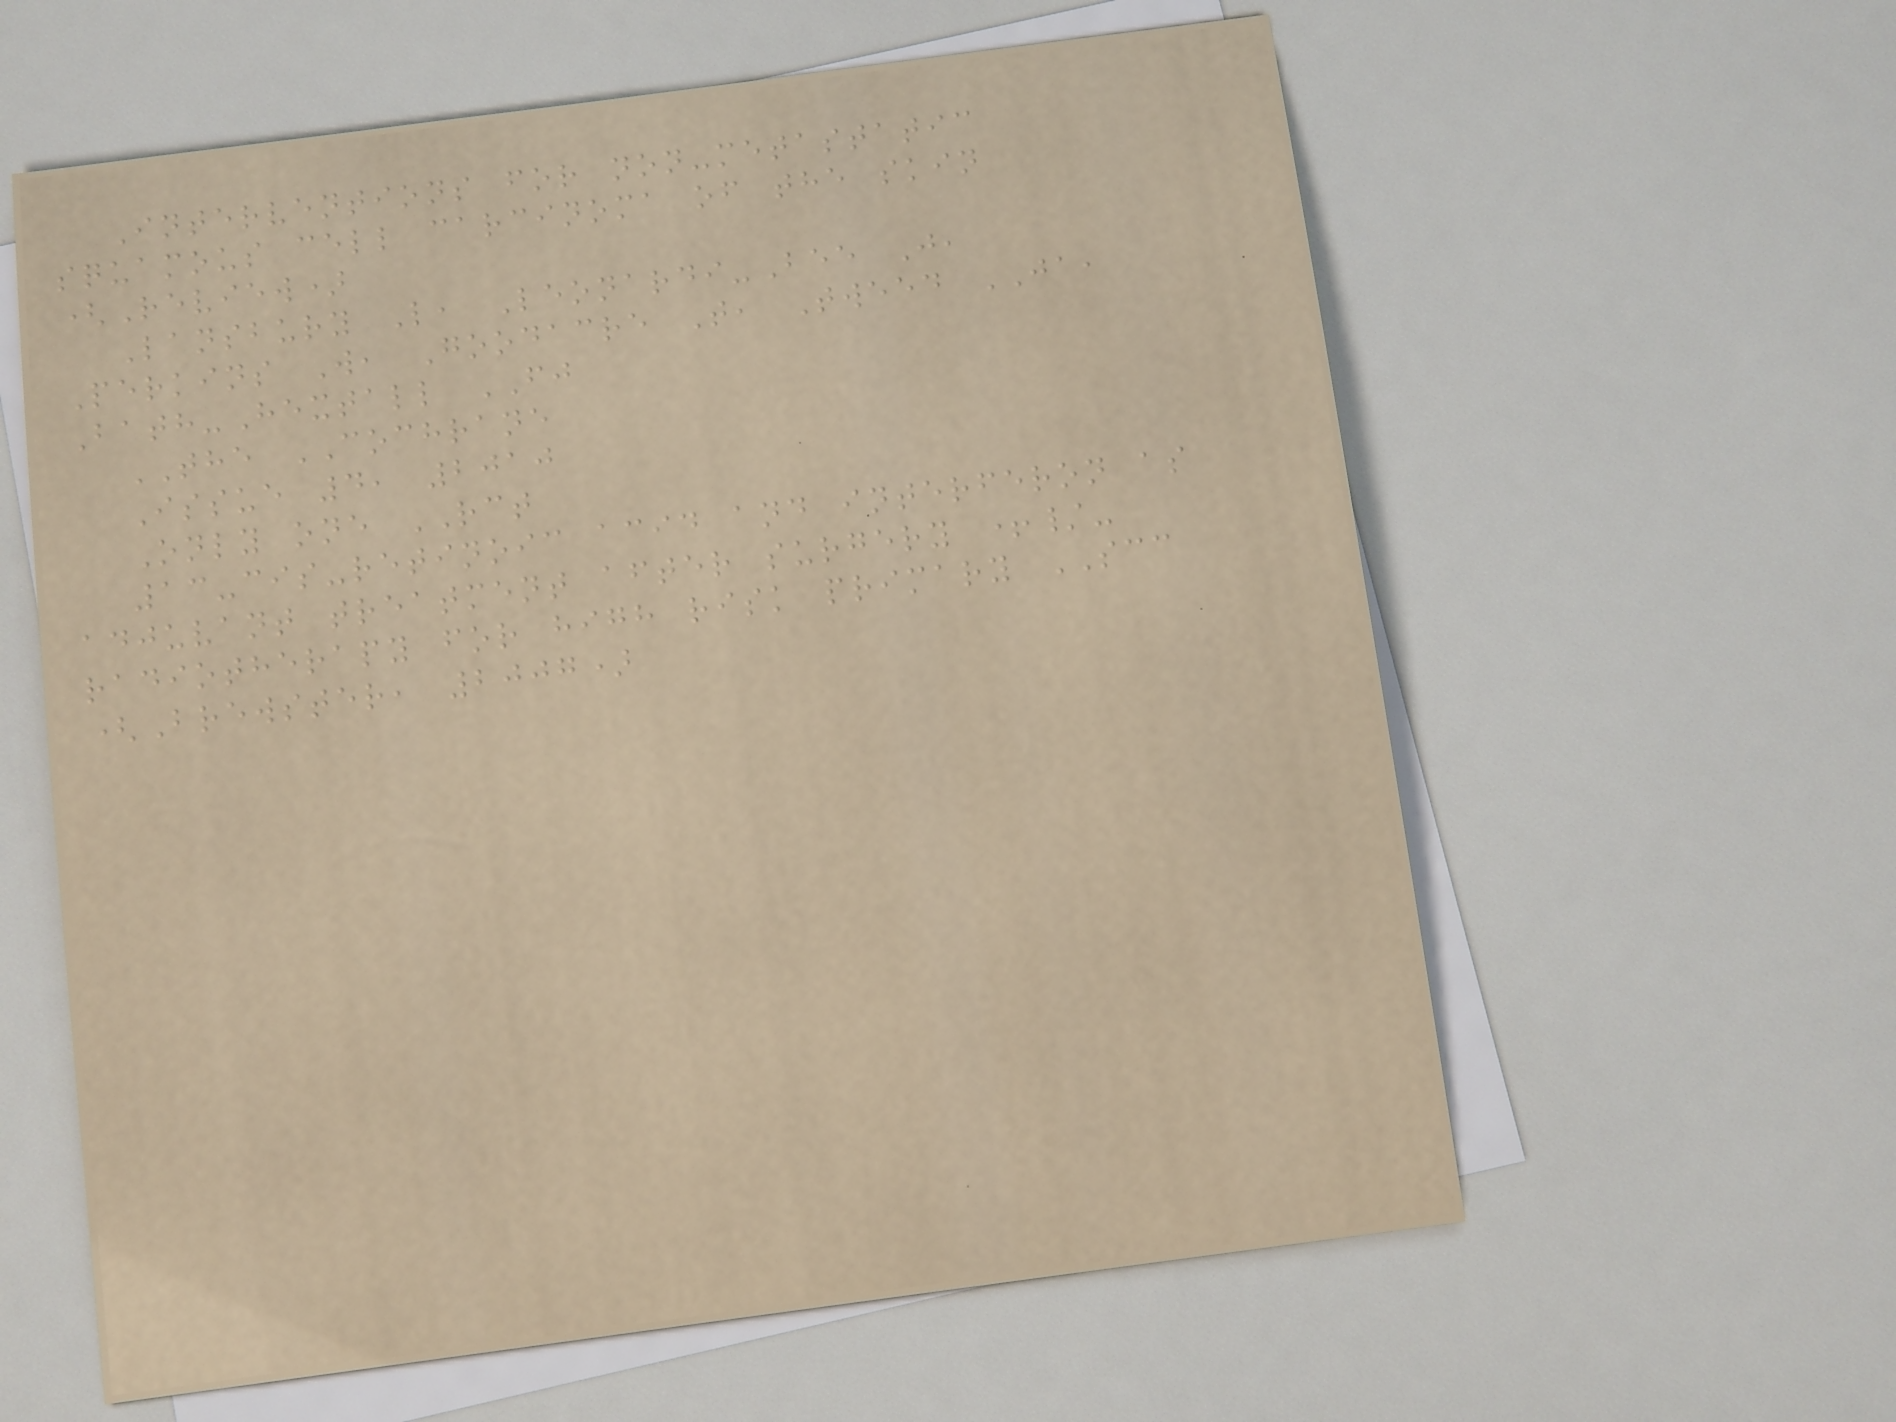Interventions for non-metastatic
squamous cell carcinoma of the skin
(Review)
Lansbury L, Leonardi-Bee J,
Perkins W, Goodacre T, Tweed JA,
Bath-Hextall FJ
THE COCHRANE
Issue 4, 2010
Only one RCT
13-cis-retinoic acid and interferon as
adjuvant treatment after surgery +/-
radiotherapy for high risk primary SCC
(Brewster, 2007)
